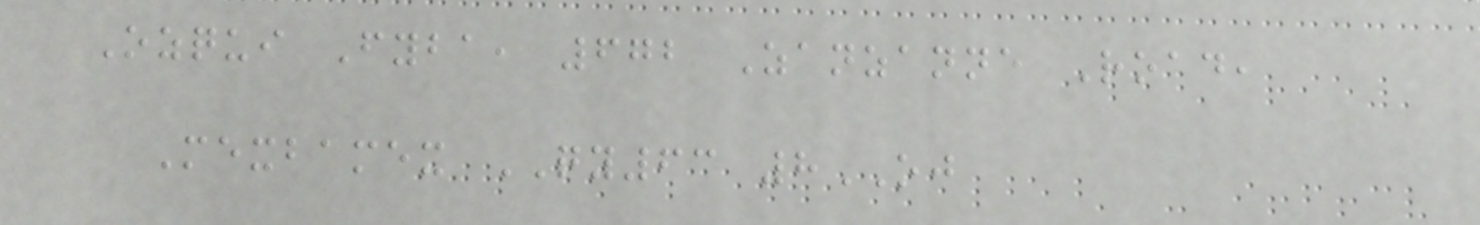Ozqui Fyba, 672 Zanzanne Road,
Mexbamex QY63 8OJ
